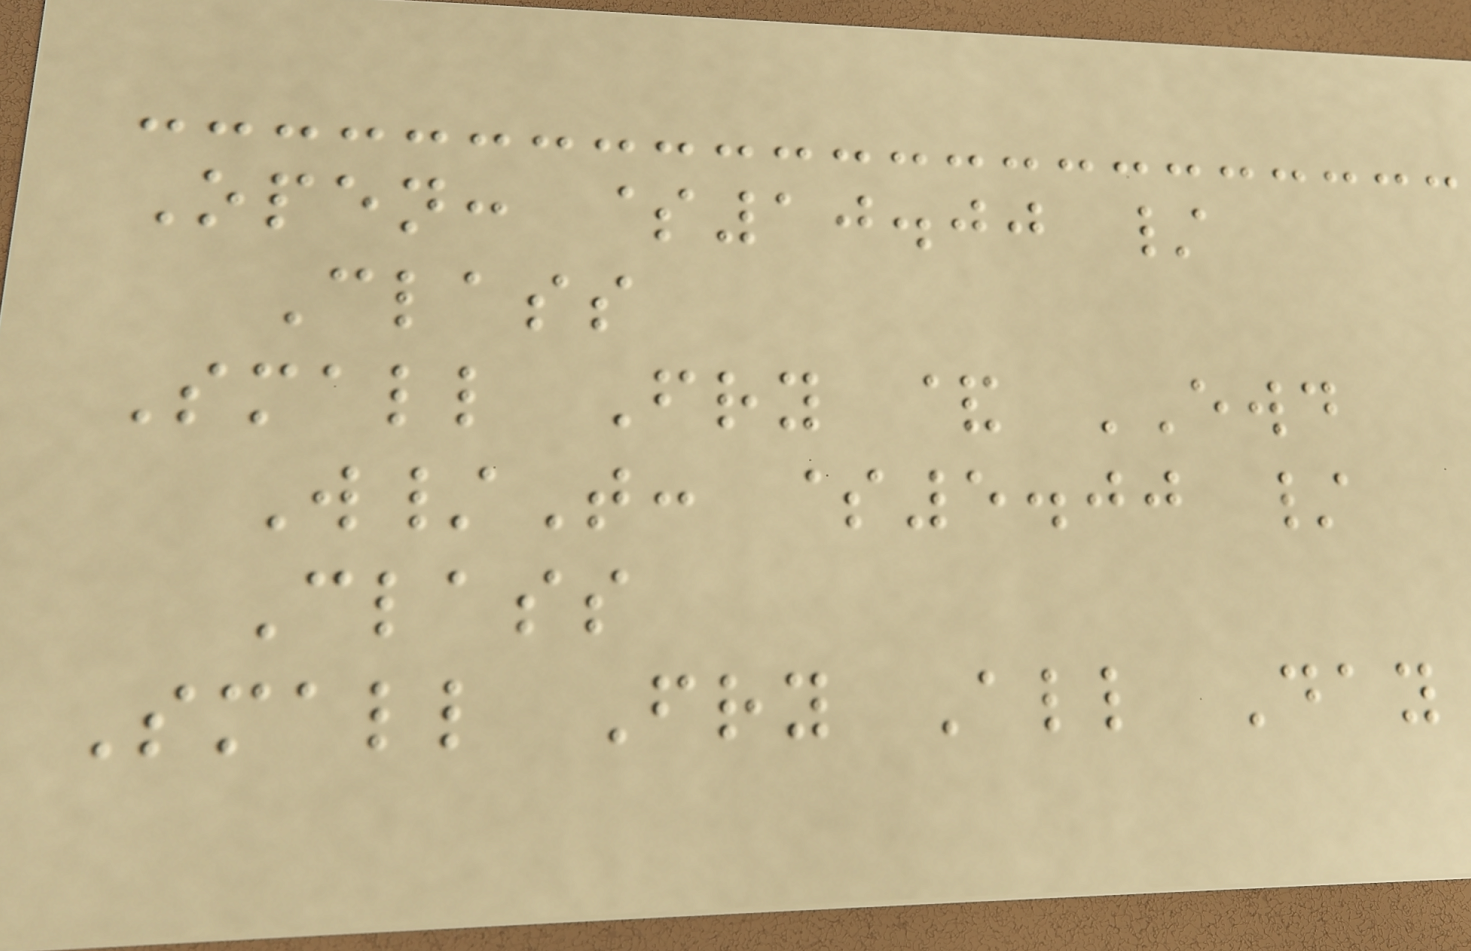Open: $10.00 /
Class
Small Fry & EWD
W/T: $5.00 /
Class
Small Fry All Day
